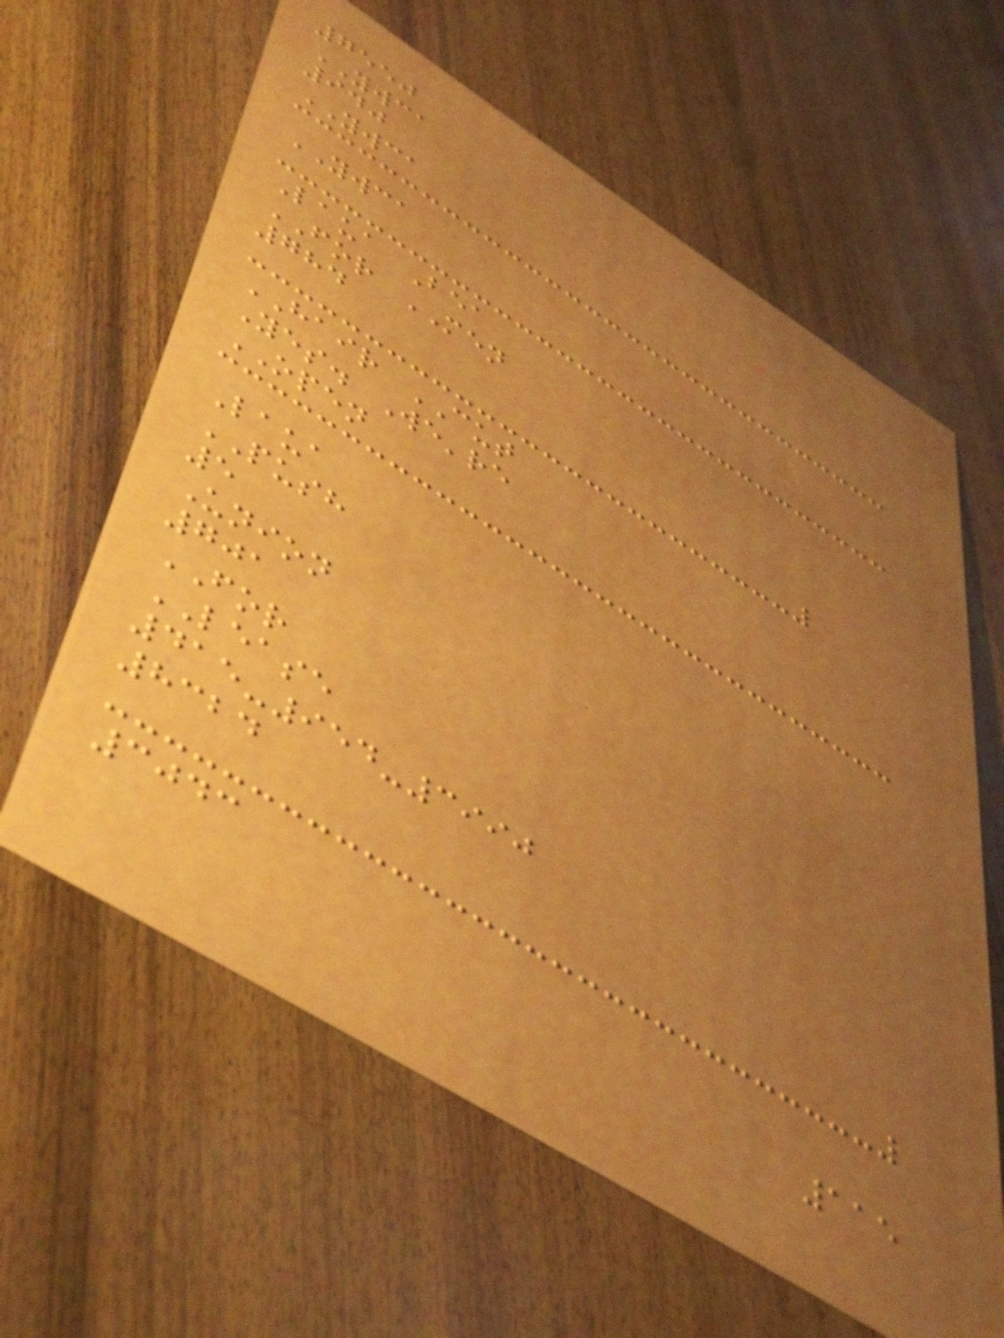7550
YWCA
940
YWCA
YWCA
Laua Bea
FOR MEN
784
HAIR CUT
Yes. We're
OPEN
Laua
PUSH
5
Union
701
FOR
LEASE
415-954-3990
8324
3043
115
